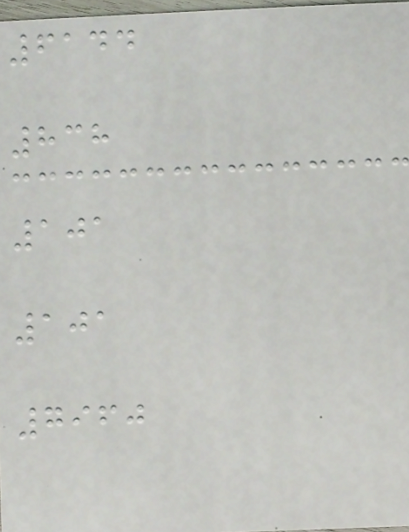6144
838
101
101
7960
